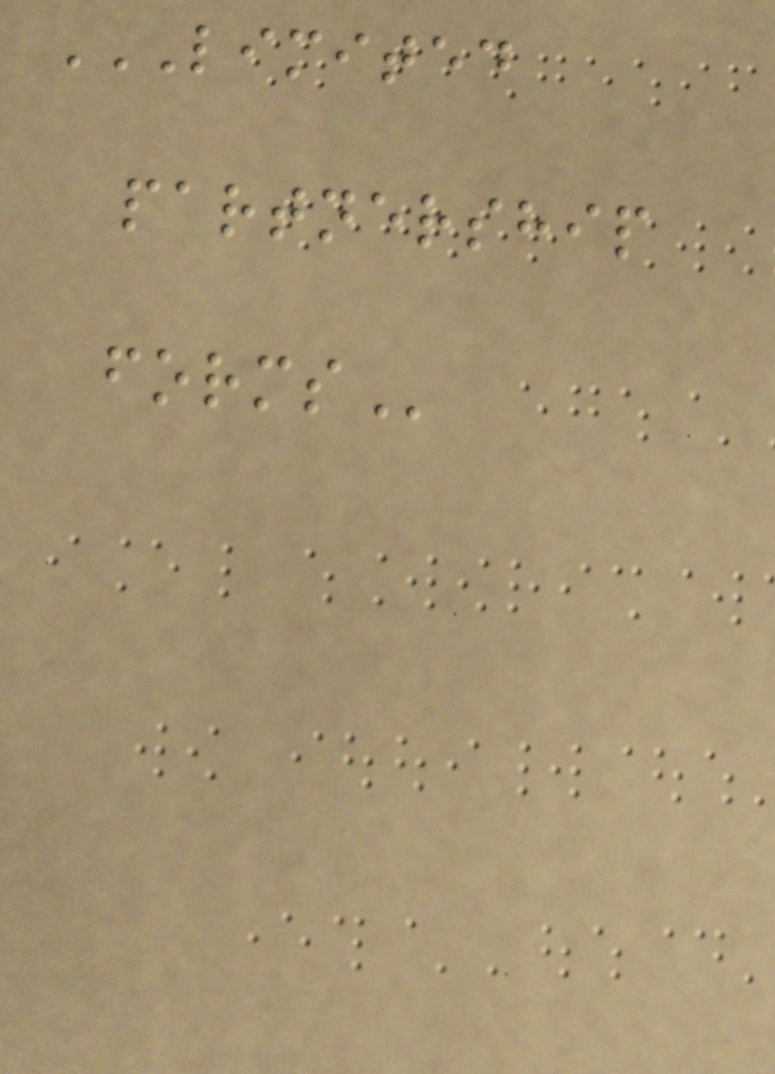LIMITED
PARTNERSHIP
FORMS
